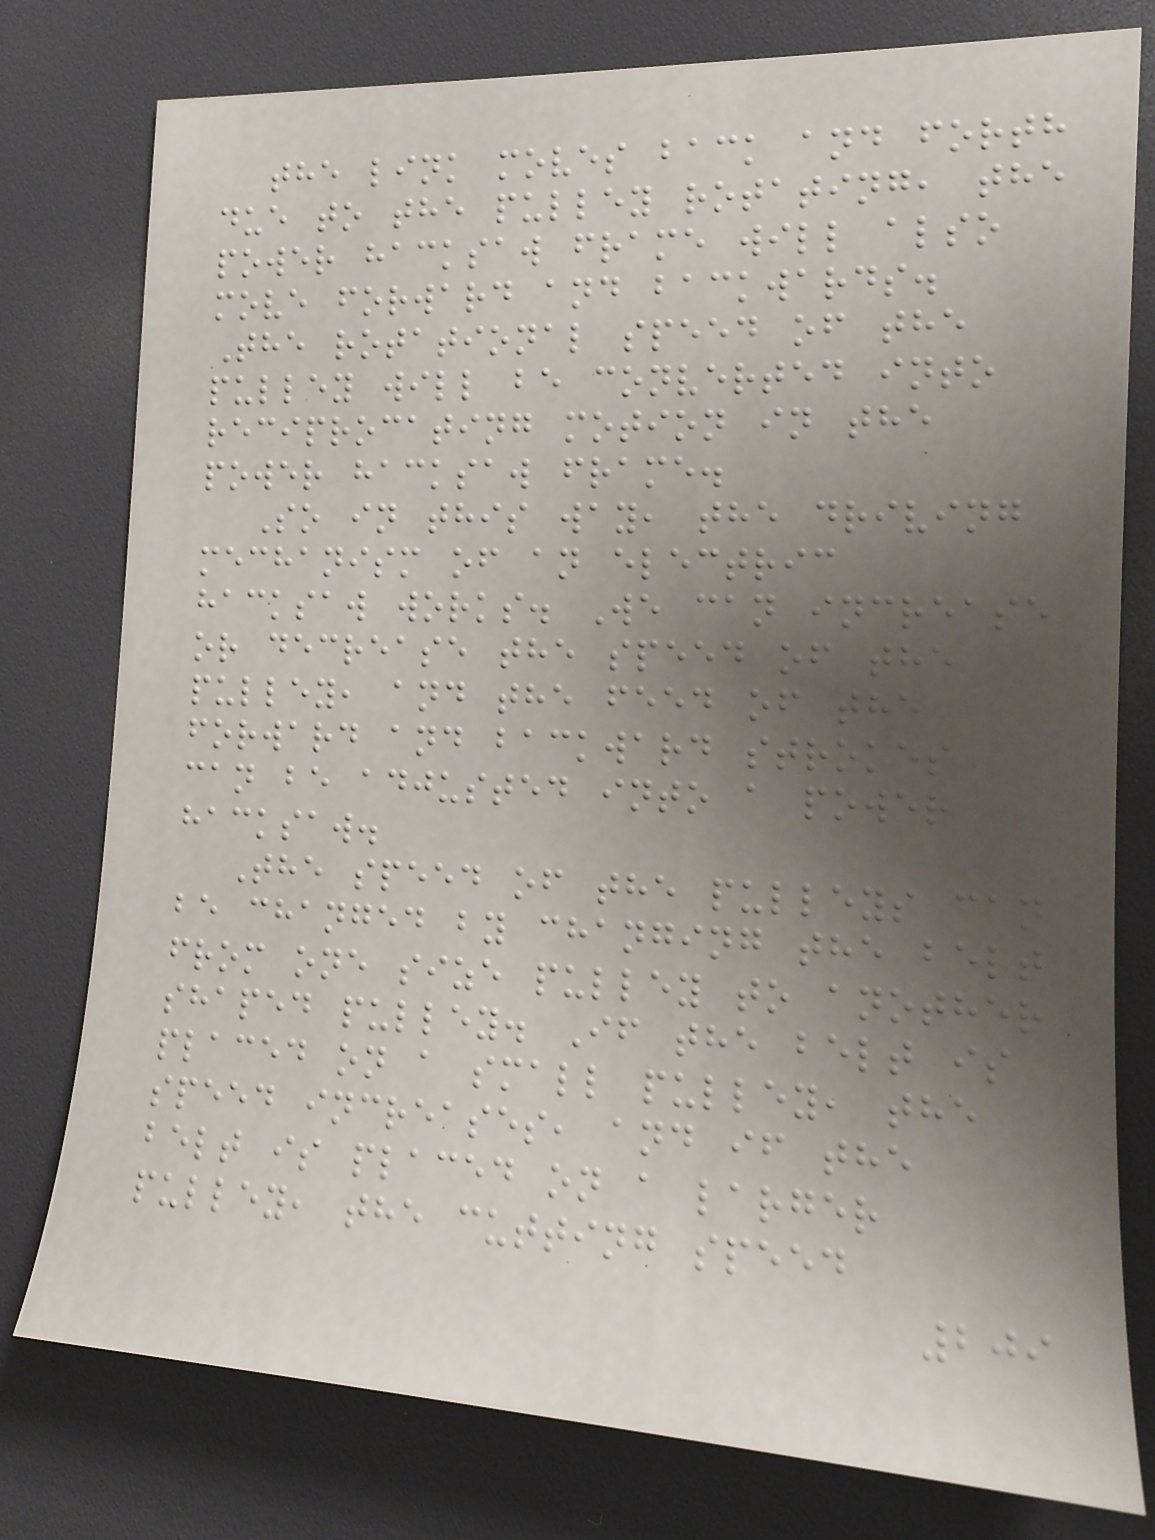the link moves back and forth
due to the pulley rotating, the
power hacksaw frame will also
move forward and backwards.
The rotational speed of the
pulley will be converted into
reciprocating motion in the
power hacksaw frame.
So in this way, the driving
mechanism of an electric
hacksaw works. We can increase
or decrease the speed of the
pulley, and the feed of the
forward and backward strokes
can be adjusted into a power
hacksaw.
The speed of the pulleys can
be changed by changing the belt
from one size pulley to another
shaped pulley. If the belt is
placed on a small pulley, the
speed increases, and if the
belt is placed on a larger
pulley, the cutting speed
209
